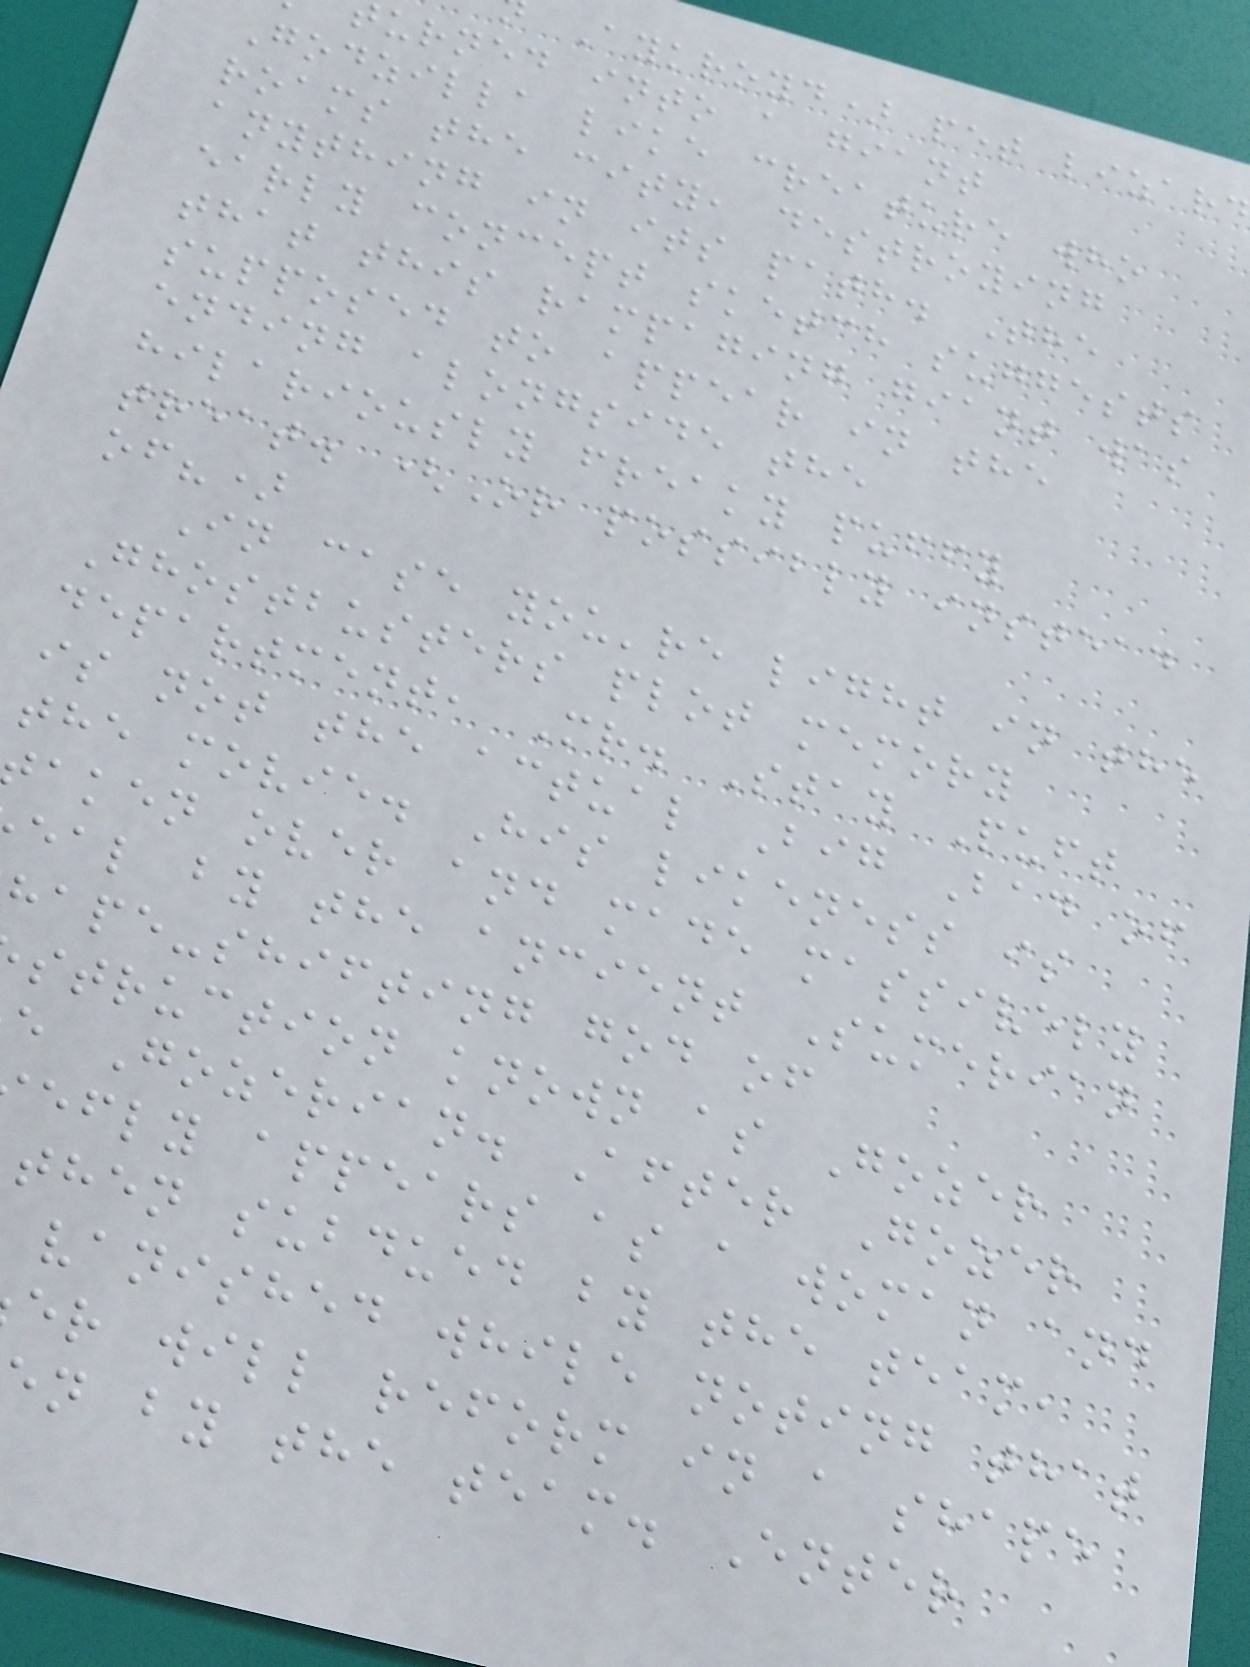Aykroyd) pet lizard
urned into a giant
Godzilla like creature who
roams the city, destroying
anything in its path. The
early concept sketch suggests
that this rampaging giant was
supposed to appear in the
ending alongside the
hilariously freaky puffy
treat. (Or possibly instead
of?)
In case you're light in the
Ghostbusters plot memory
department, Mr. Stay Puft
is not the actual Big Bad of
the movie. His likeness is
aken over and made massively
eal by the ancient Sumerian
hape-shifting god of
struction known as Gozer
e Gozerian. After Gozer
efly appears as a woman and
then subdued by the team,
vanished while noting that
er will reform in a shape
n by the team. Enter
